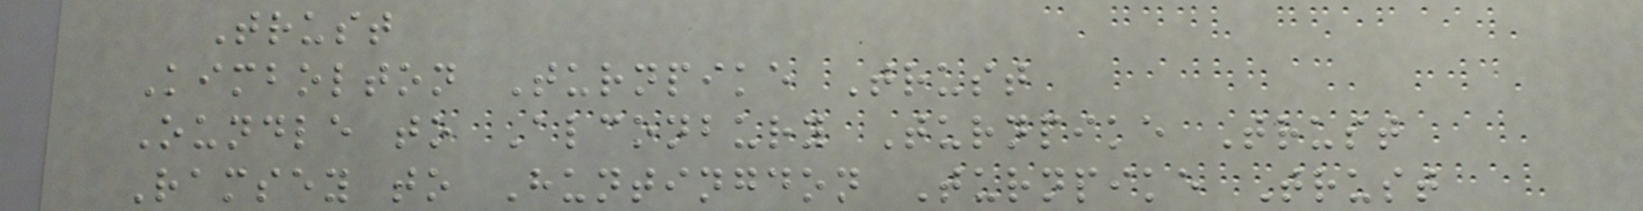Trust
Kimbolton Turnpike Trust
Oundle to Alconbury Turnpike Trust
Ramsey to Huntingdon Turnpike Trust
